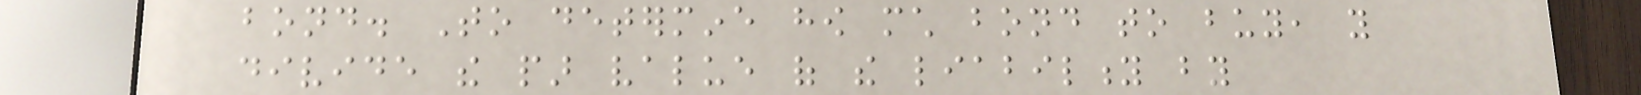bond. To determine how much bond to buy, you
divide the par value of the liability by
